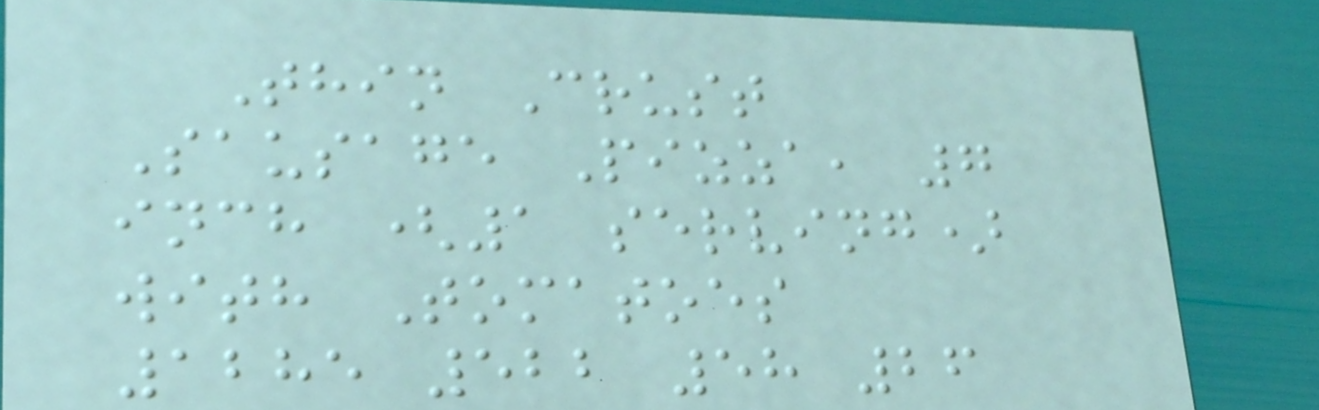Thin Crust
Sausage Pizza, 7
inch (1 serving)
with Tomatoes
1285 522 58 26
